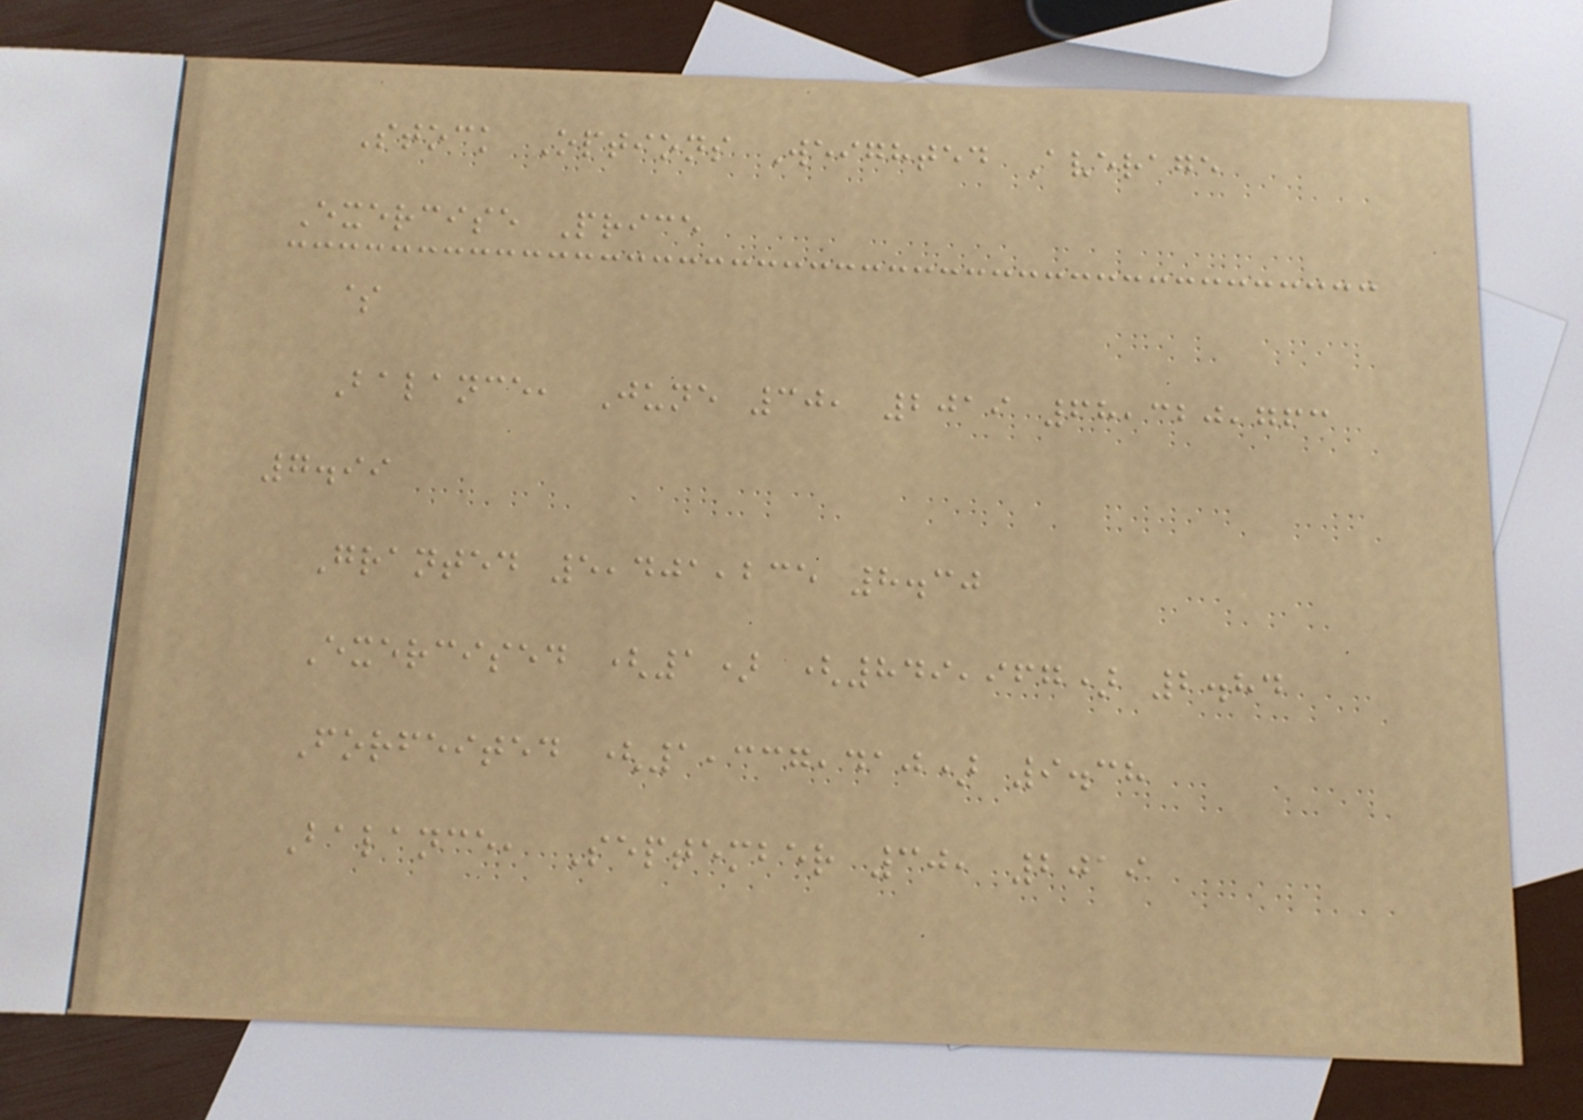Stock Options Weighted Average
Exercise Price
$
Balance, June 30, 2019 68,320,763
7.99
Granted 5,401,235 8.30
Exercised (1) (849,967) 2.84
Forfeited (1,337,410) 9.38
Balance, September 30, 2019
